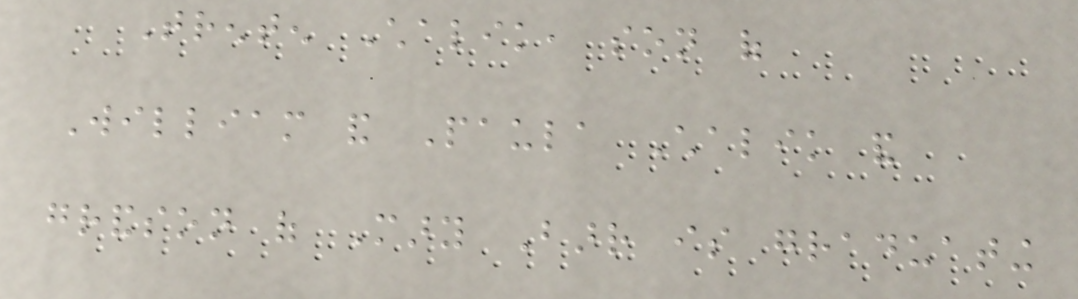Trenten Chalik, son of
William and Paula Chalik and
grandson of Mary Barr is graduating
